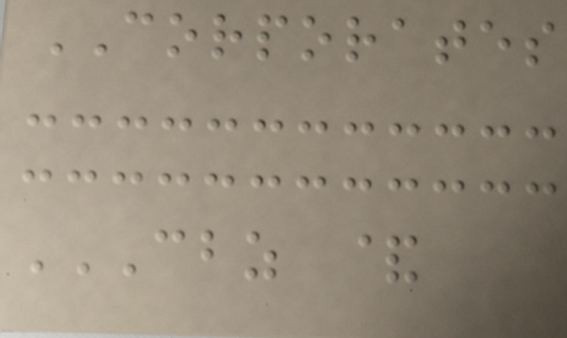CORPORATES
CBZ &
